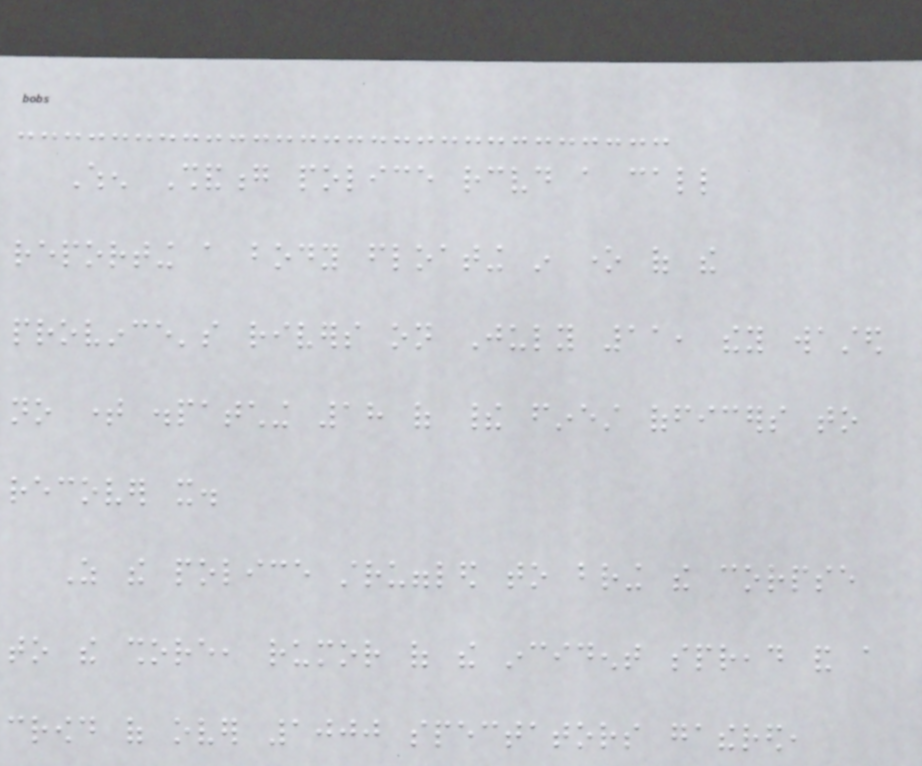When Shandong police received a call
reporting a body floating in one of the
province's rivers on July 11, they wasted
no time dispatching 18 of their finest officers to
recover it.
As the police struggled to bring the corpse
to the shore, rumor of the incident spread and a
crowd of over 1000 spectators gathered,
